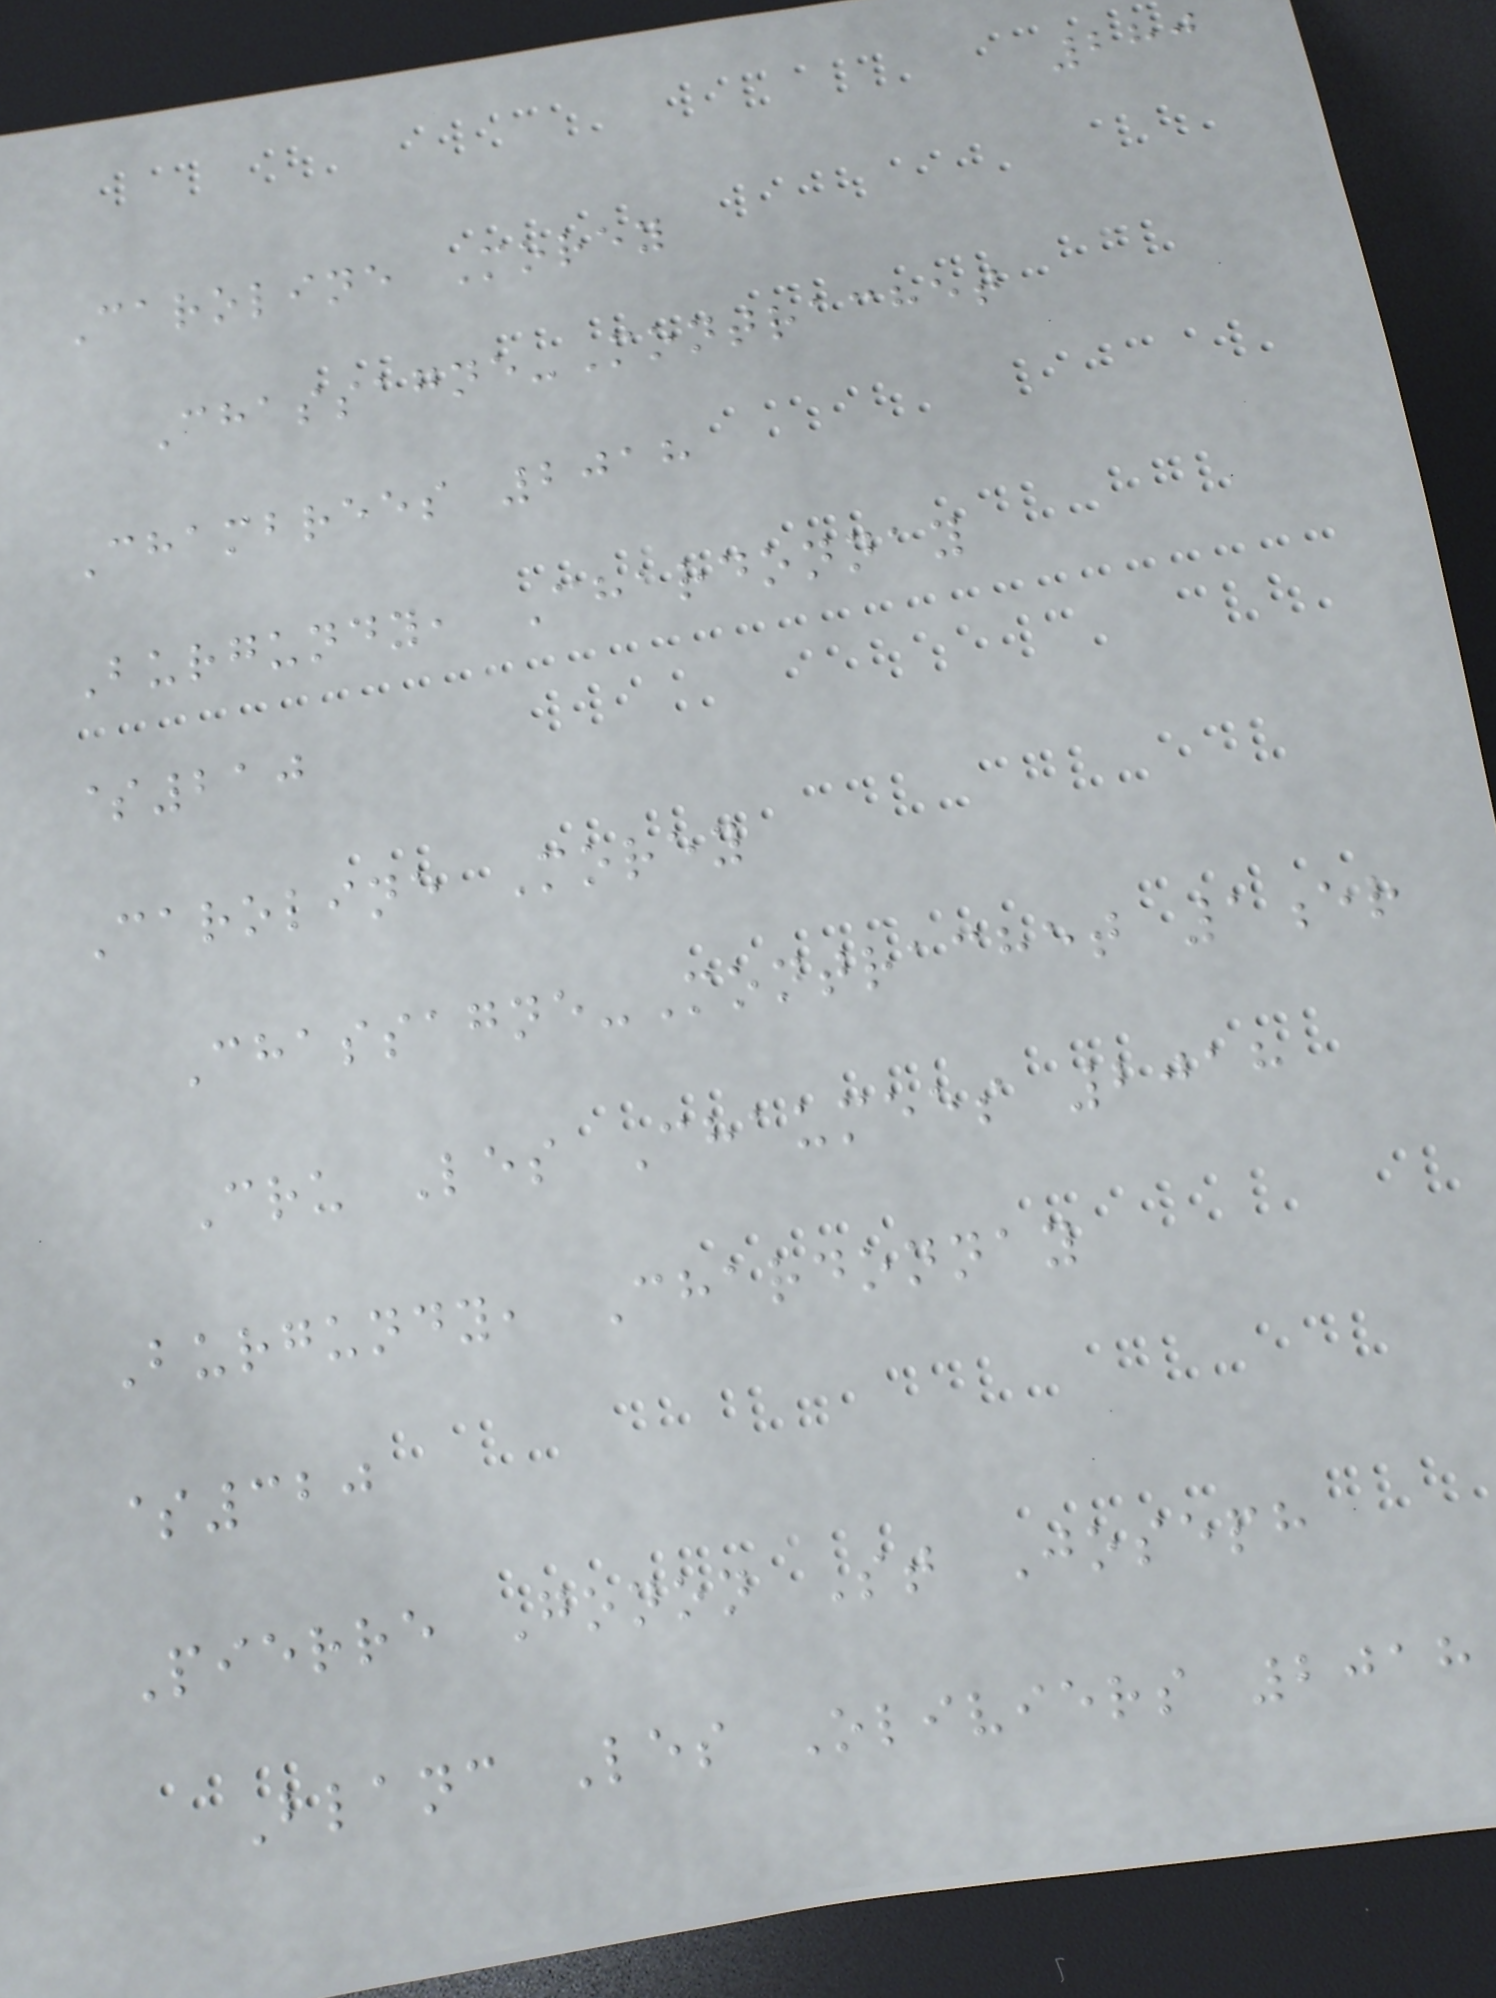280
Caroline Morey
Chassagne-Montrachet
Chambrees 2018
Burgundy, Chardonnay
$210
Caroline Morey
Chassagne-Montrachet 1er
Cru Les Chaumees 2018
Burgundy, Chardonnay
$320
Pierre Gonon St Joseph
Blanc Les Oliviers 2018
